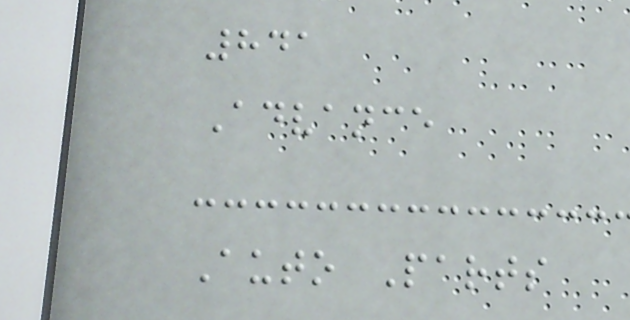841
Advance
Auto Parts
